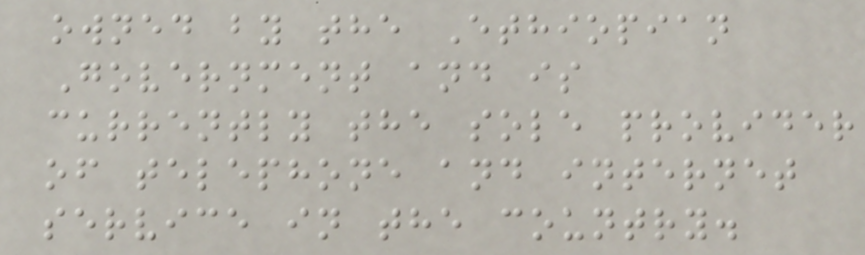owned by the Ethiopian
Government and is
currently the sole provider
of telephone and internet
service in the country.
